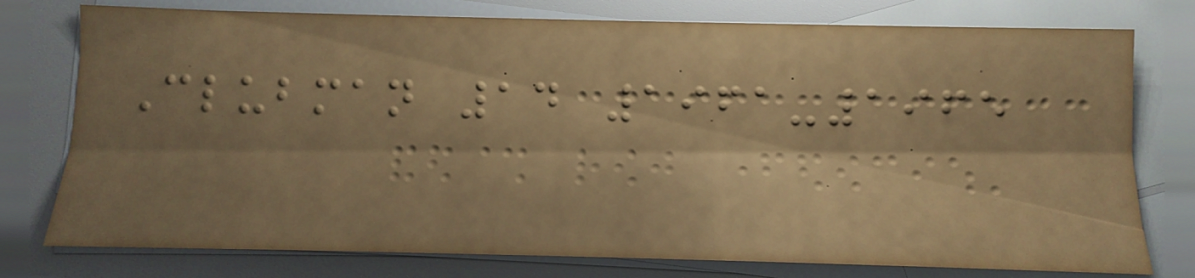Clubman 14 1961-1965
